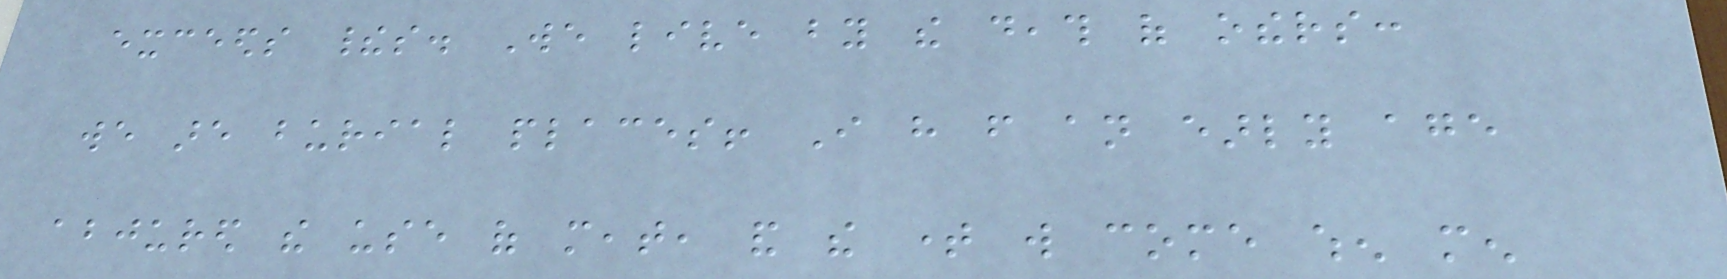exceeds theirs. We live by the death of others:
we are burial places! I have from an early age
abjured the use of meat, and the time will come when men
